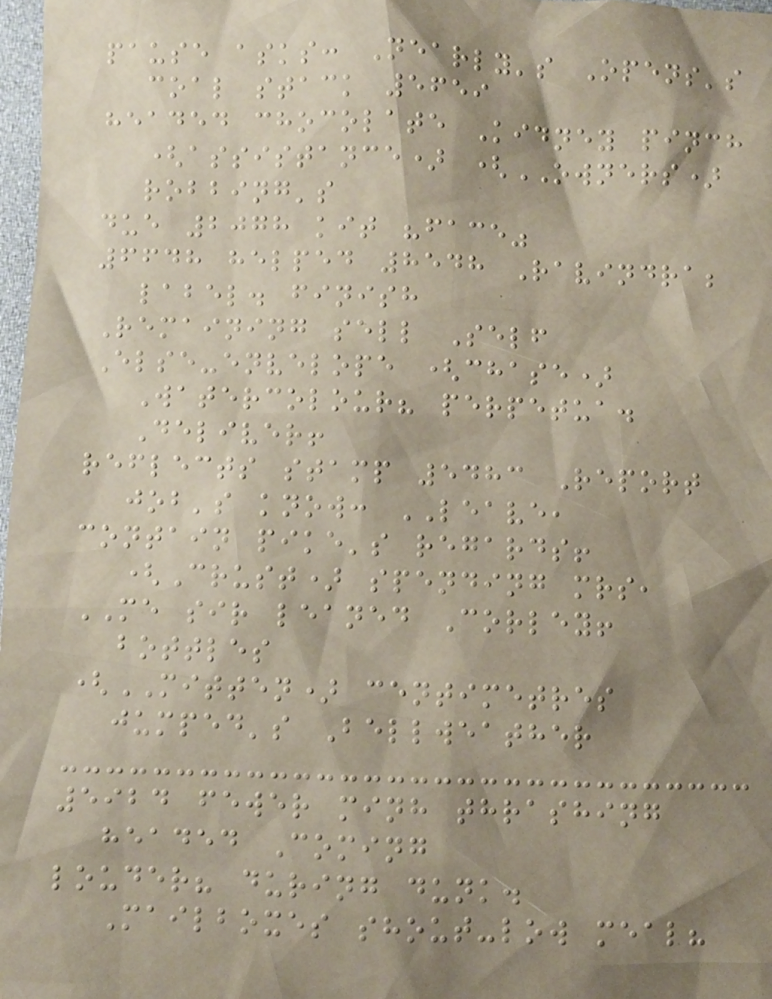pause asks: Nearly's Opens's
coal stack 5659
headed chocolate Kidney pinch
(assistance) (OWNERS)
robbing's
due 2078 kit "face"
6648 helped 8548 Ravindra;
label. finish
Remaining sell Self
Else-envelope (chase)
Watercolour? perpetua.
Deliver!
reflects stamp 5483 Report
job's know: LEAVE,
contain pike's regards!
(Crust) spending mrs,
ME sir leaned Corley!
bottles
(MITTEN) centimetres
jumped's Bellweather
5924 fewer minh thrashing
headed Coming
louder? during dunk.
Mailboxes shout-low meal?
